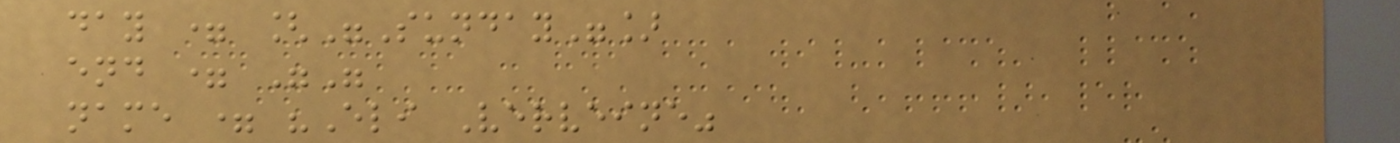day = ["Sunday"]
end = ""
name = "Eli Verveine"
